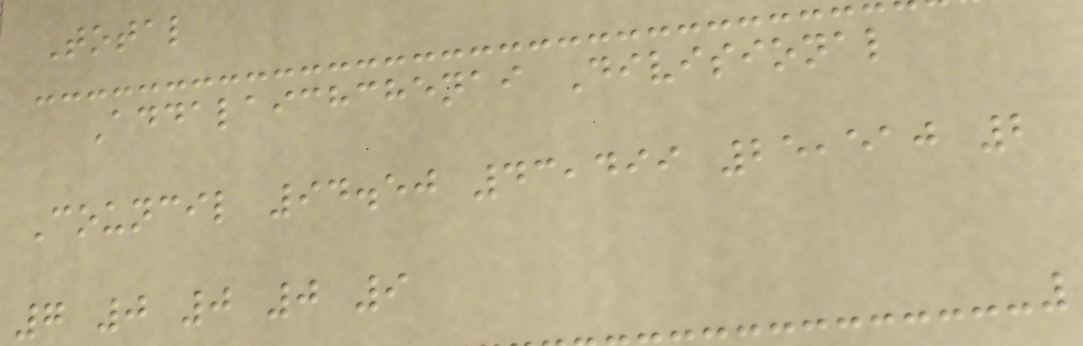Total
Addalaichchenai Divisional
Council 94.50 43,499 25,510 2
7 0 0 0 9
